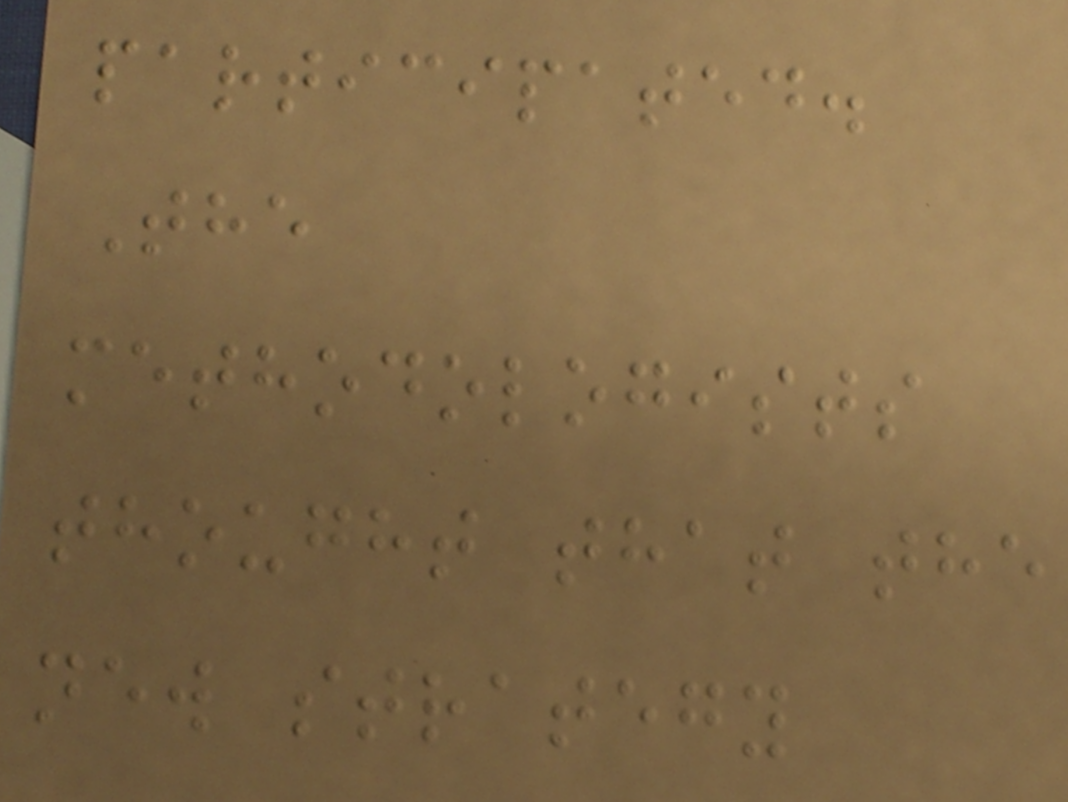participated.
The
methodologists
thought that the
new strategy
